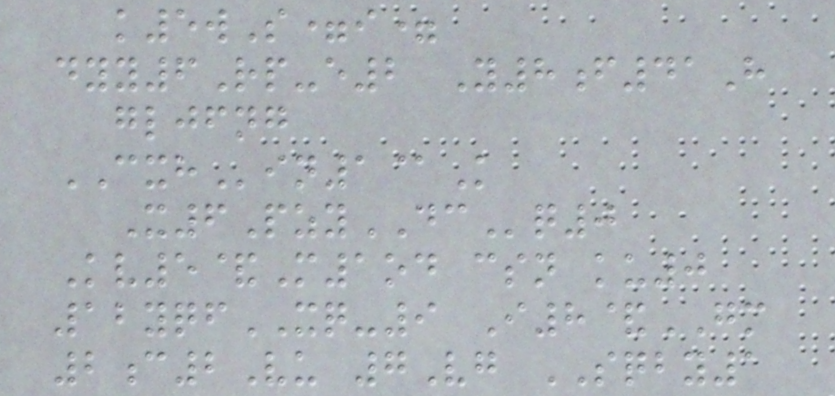k5wS=i=
dyy6Rp-e2 Y8f41H
gljfng
CXHin1@K
X6PzyDCq0
Kv5&M1od csn ku0
12yqfXQ-9 I8&GM
2c2Vu 7Vg SQBY1
